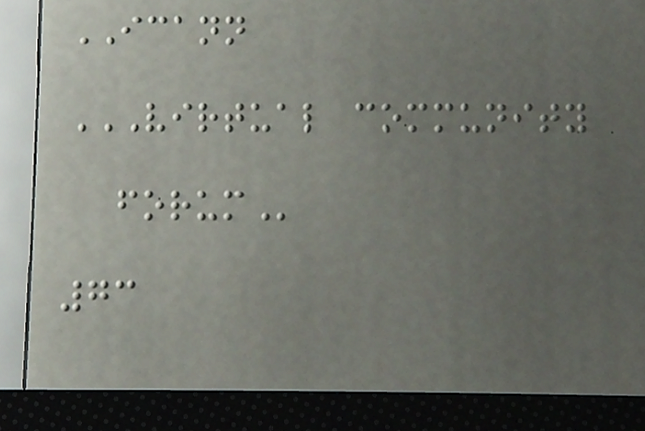ICANN
VIRTUAL COMMUNITY
FORUM
73
